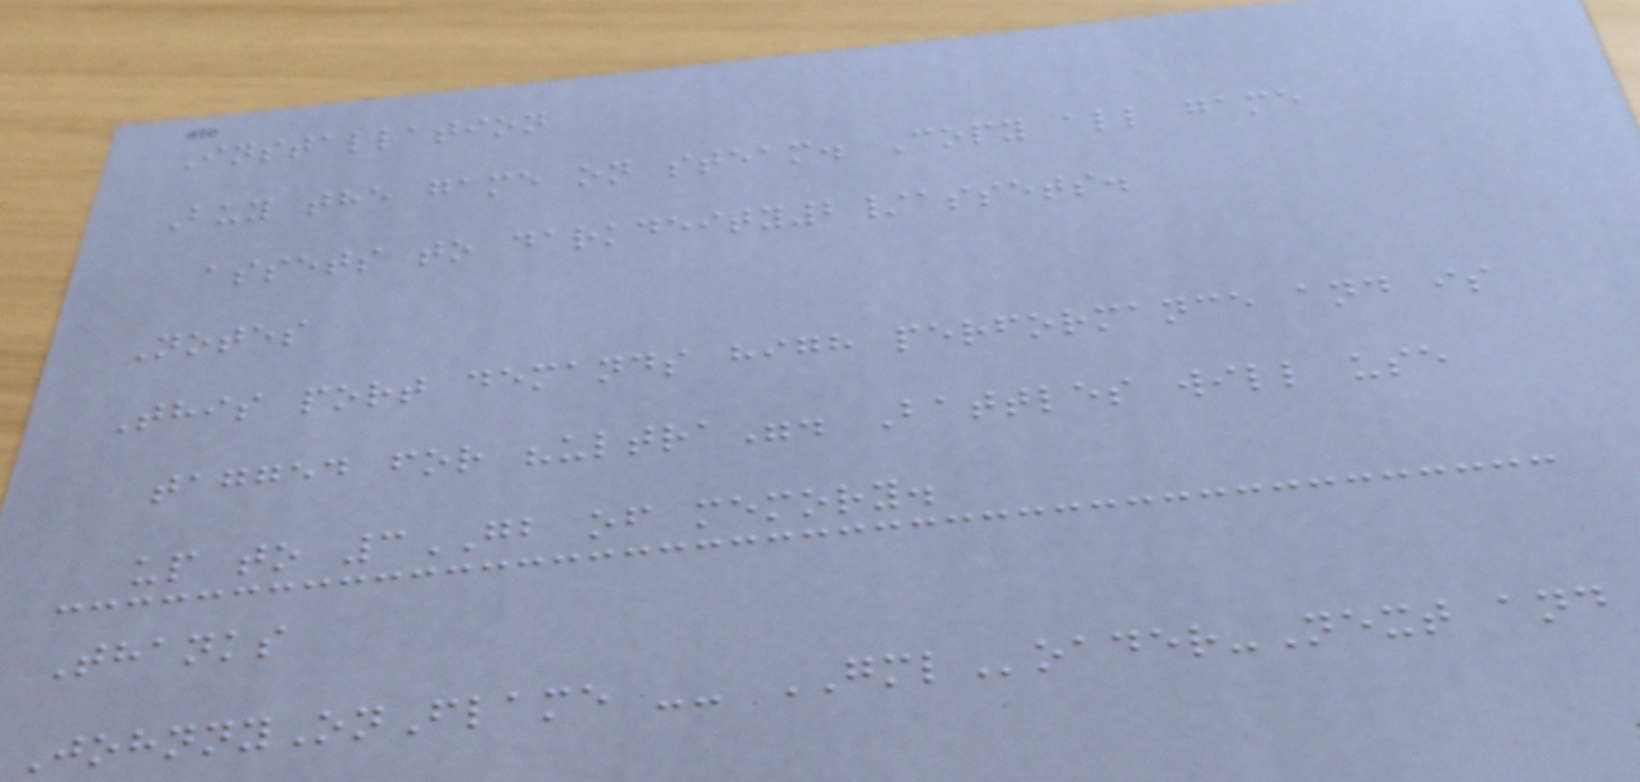Installation
Buy the game on steam. Copy all game
assets to darkdeity2/assets.
Notes
This port demands high performance and is
tagged for "ultra". Battles will use
up to 3GB of memory.
Thanks
JohnnyOnFlame -- GMLoader-Next and
